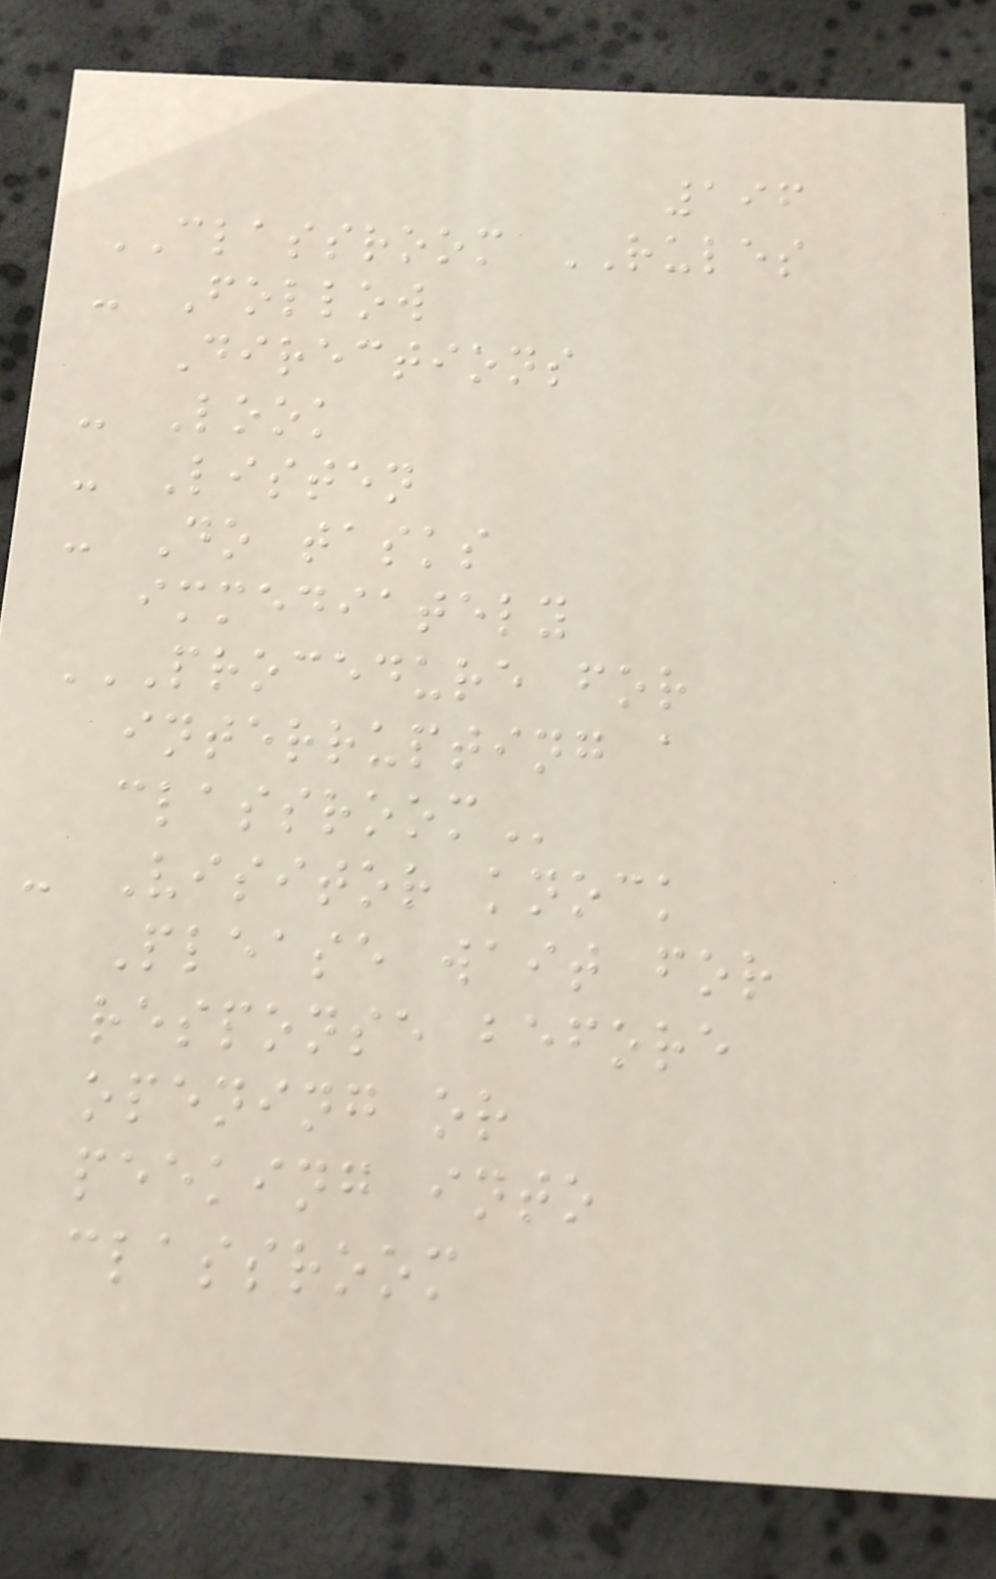196
CLASSROOM RULES
- Follow
Directions
- Look
- Listen
- Do tasks
immediately
PROCEDURE FOR
INTERRUPTING A
CLASSROOM
- Visitor knock
Please wait for
response before
opening or
peeking into
classroom
